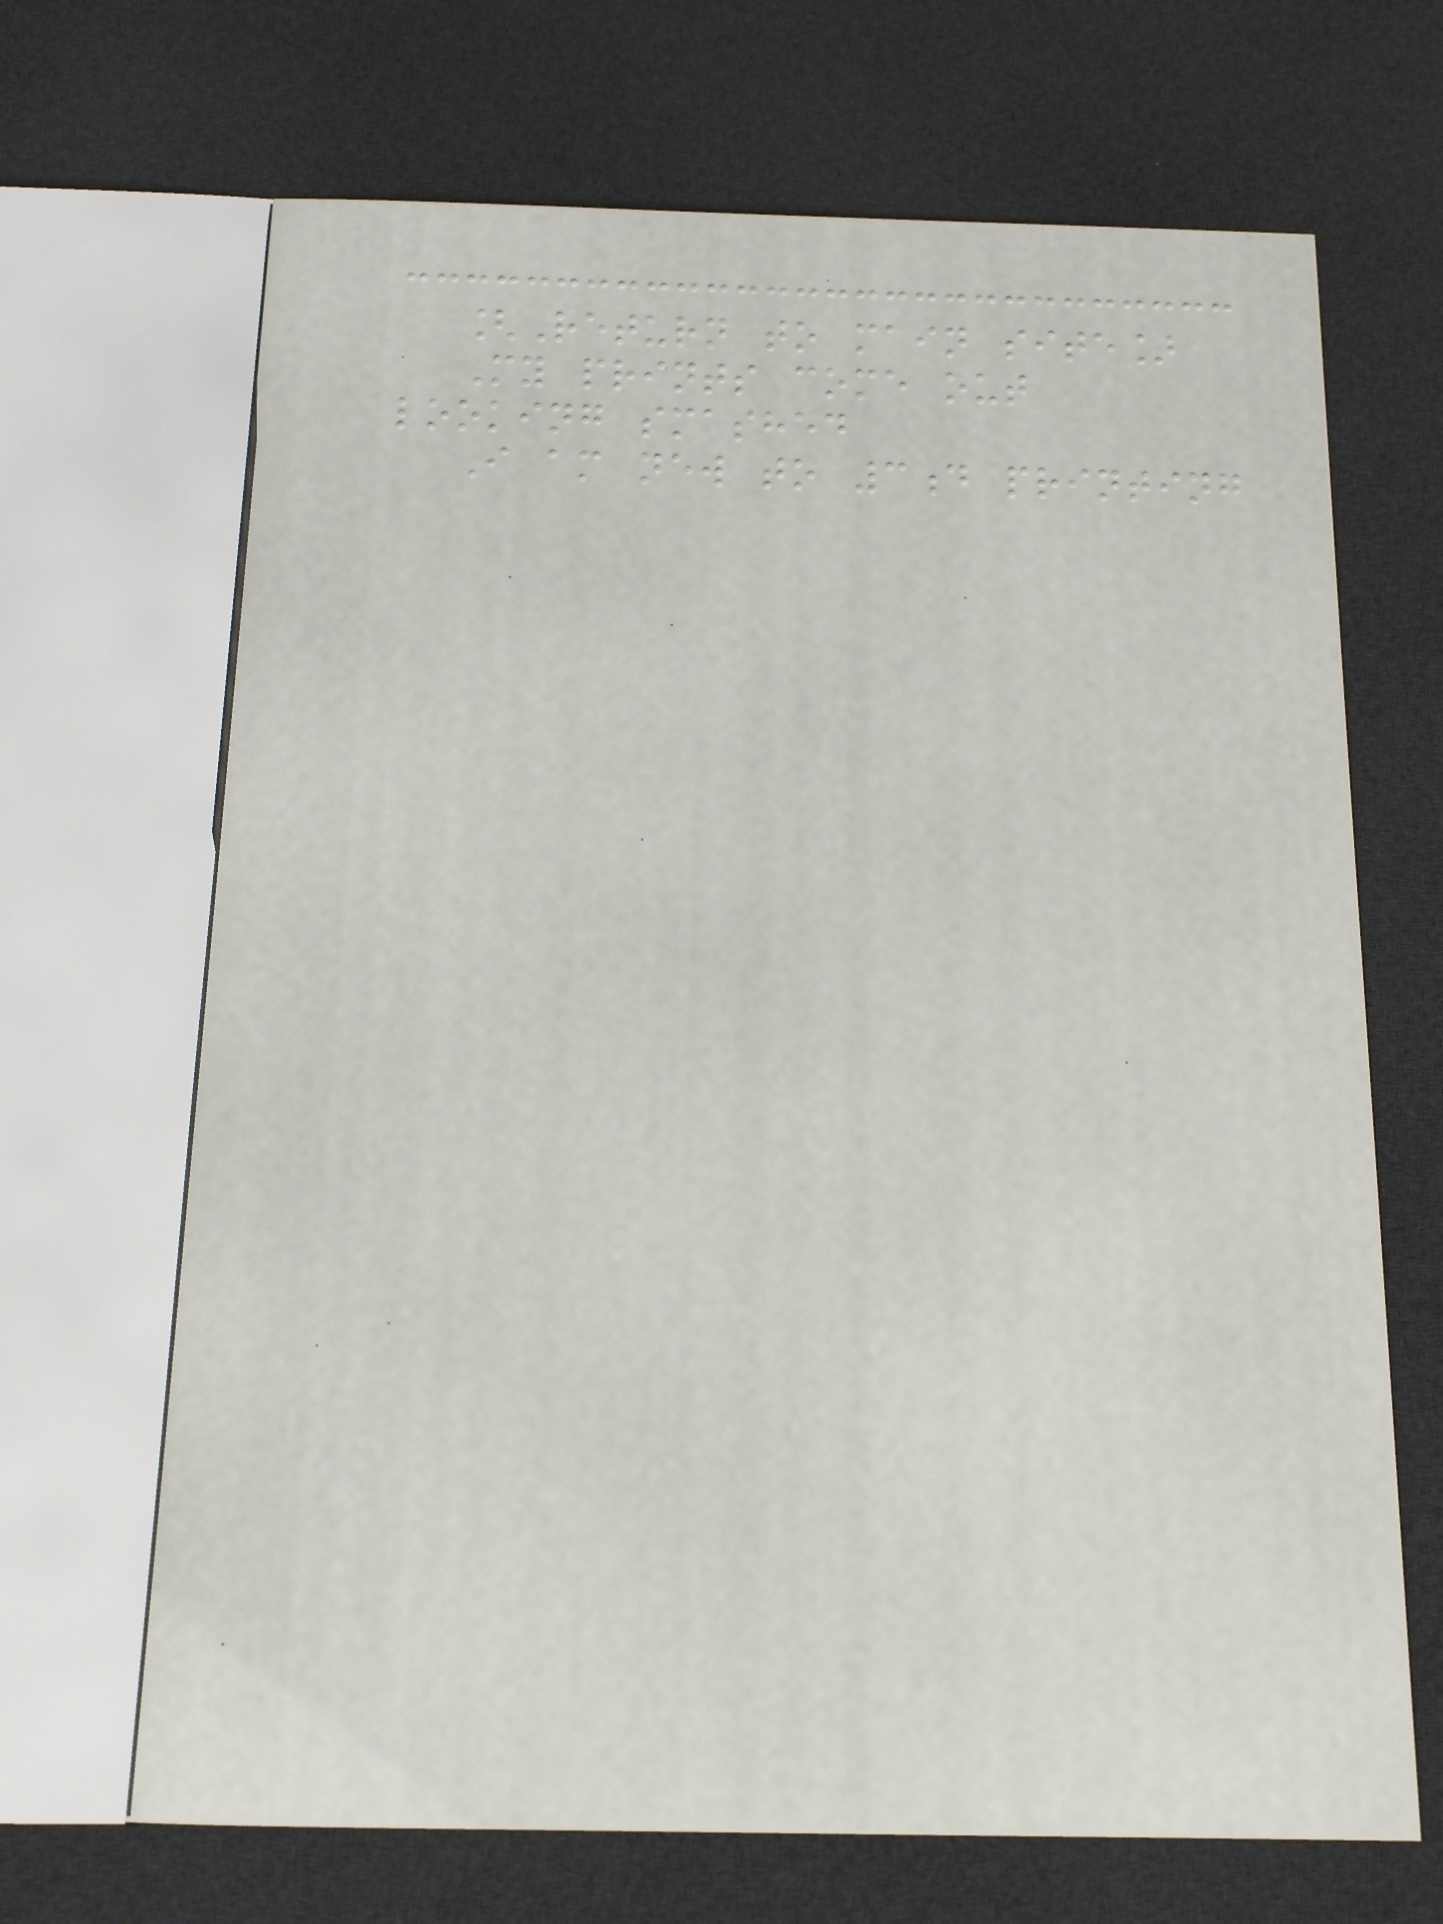[Return to main site]
My prints come out
looking smashed
I am new to 3d printing
